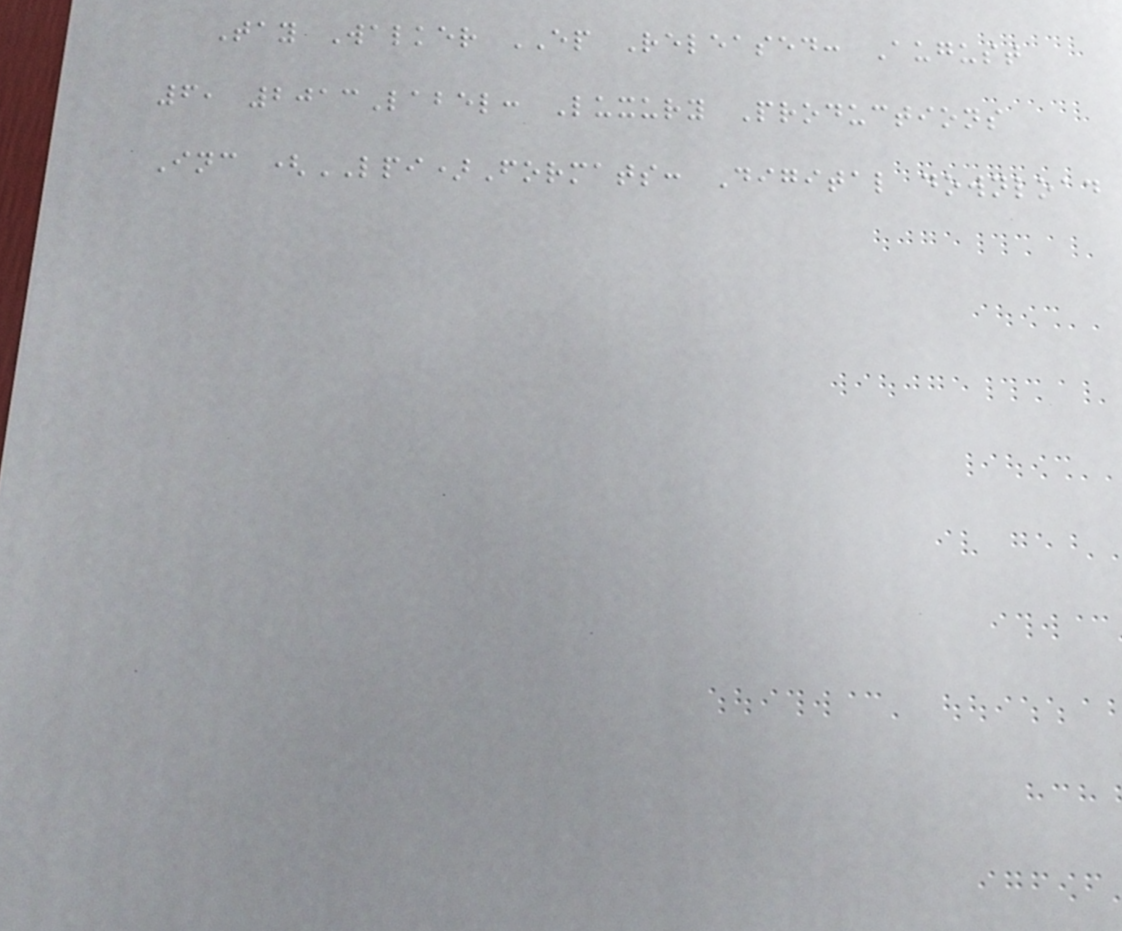Tay Walker EP Released: August
6, 2013Label: Luxury Productions
Inc (LPI)Formats: Digital download
